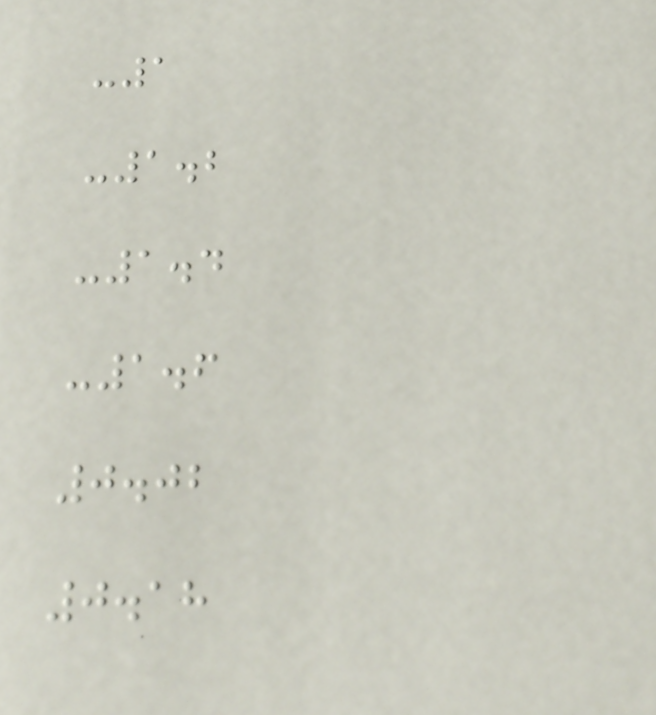-1
-1.2
-1.4
-1.6
0.02
0.18
